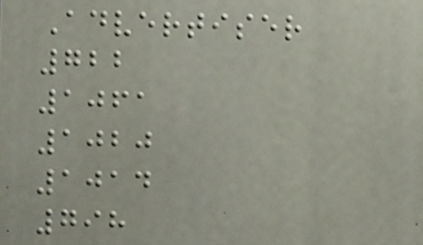Advertiser
722
1061
1020
1014
798
